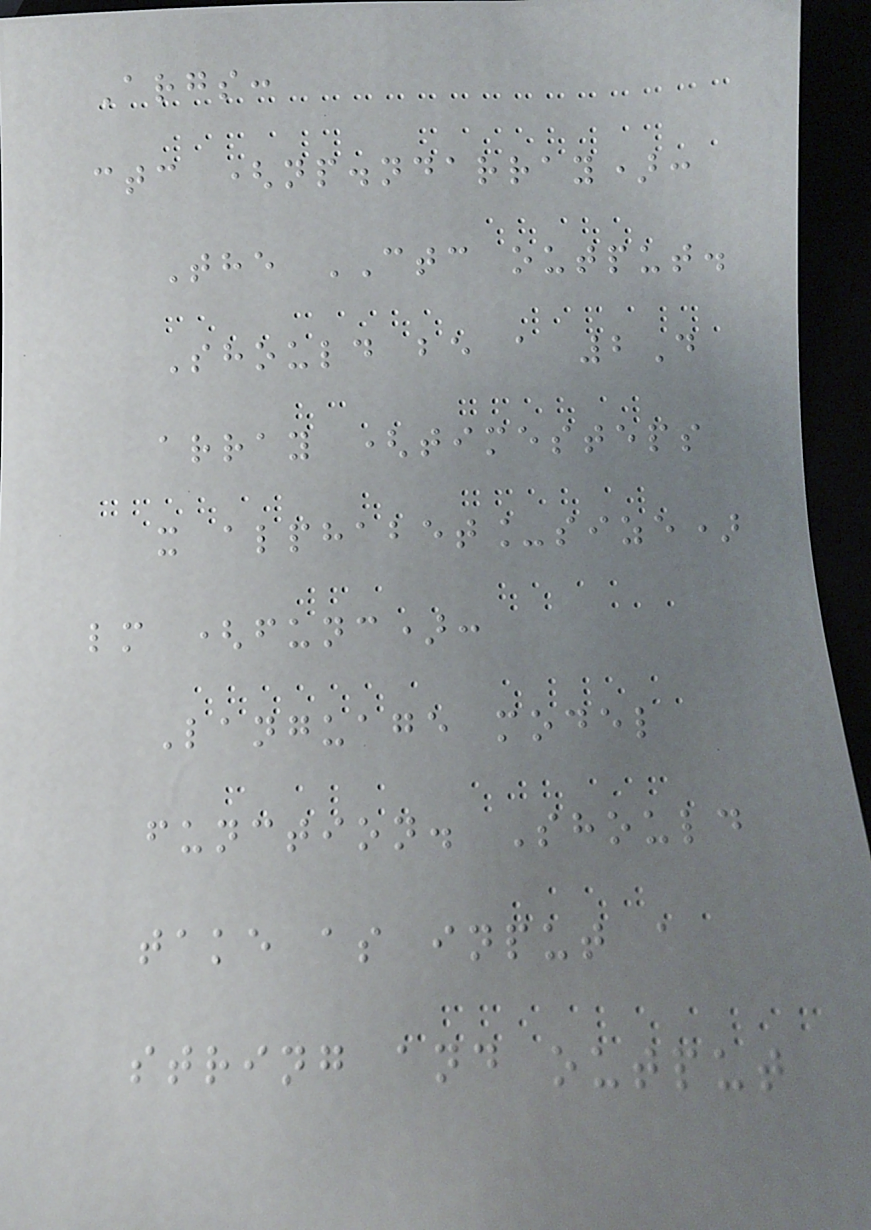Args:
ctc (np.ndarray):
The CTC output.
Should be a 2D
array (timesteps
x alphabet_size)
lm (func):
Language model
function. Should
take as input a
string and output
